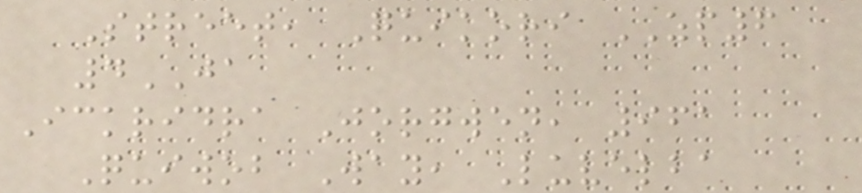Street, Quikori ZP6
4JA
Ickridra Jorgwen, 961
Quiwob Way, Luvelba
